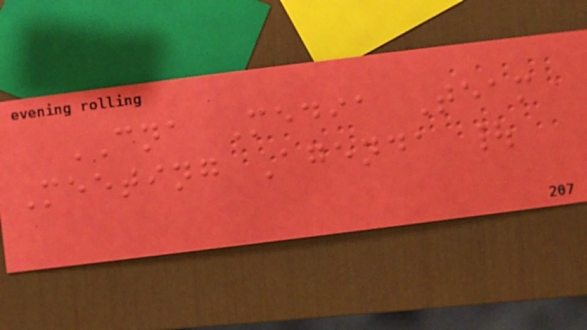CNA Media Team
Meeting Agenda |
